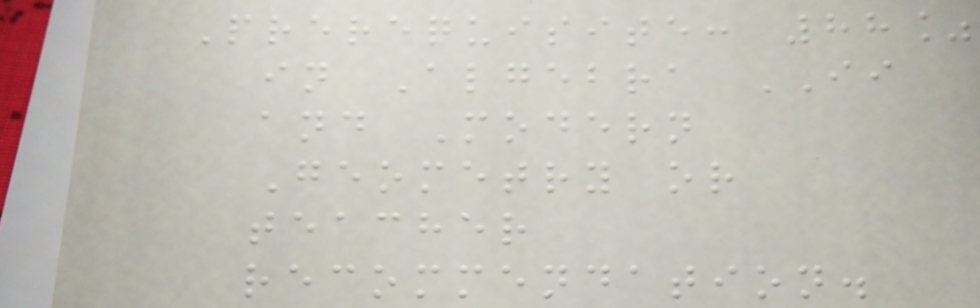Prerequisite: 88%
in Algebra II
and Modern
Geometry or
teacher
recommendation.
